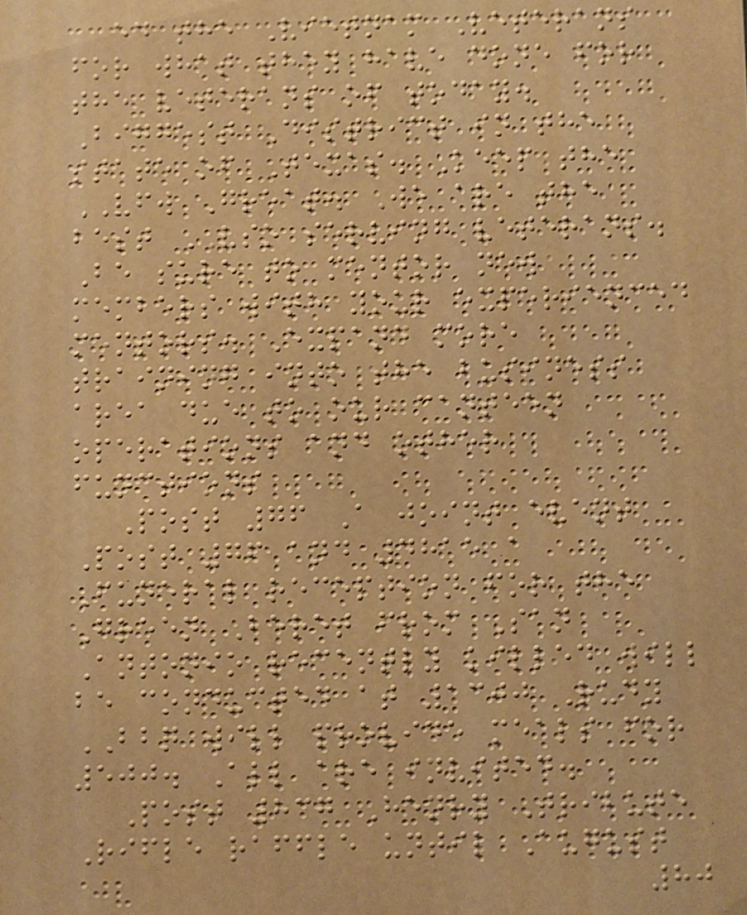ed the Vietnam Veterans
for what they have done for
the veterans of today.
Biggest District in the
state of Texas. Keep the
VFW Great. We are the
best VSO serving veterans.
Be sure to mentor new
members with your experienced
mentors. Expand more
training into the business
area due to our canteen
operations and other
functions
Post 76 A joint event
Post 76 and 4815 a
Funeral reception for the
Green Beret from San
Antonio recently killed will
be conducted at 1300 Rudy
BBQ will provide meals for
500. All are invited.
Post 837 Henry Tribute
Rifle raffle until August
80
